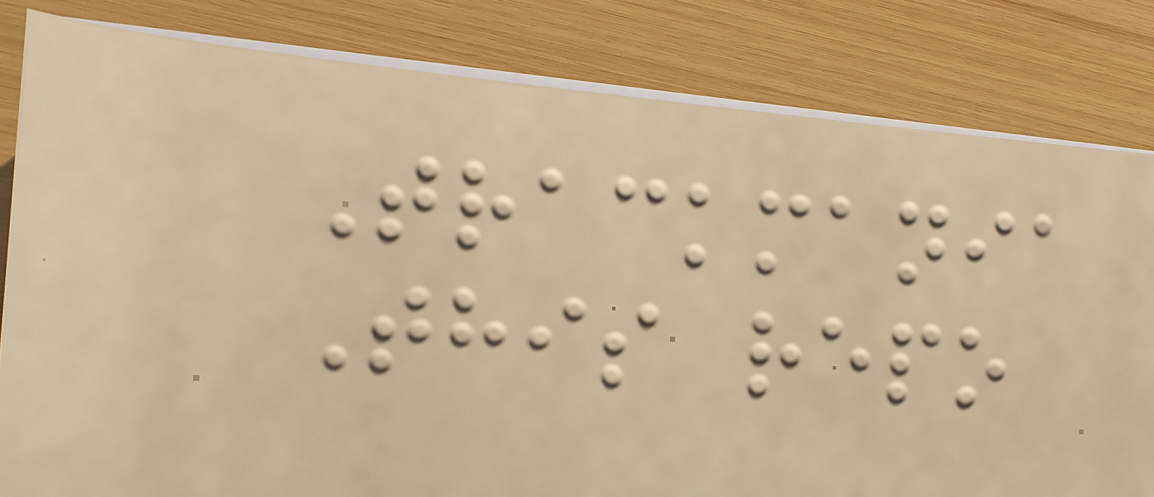Trackmania
This repo
